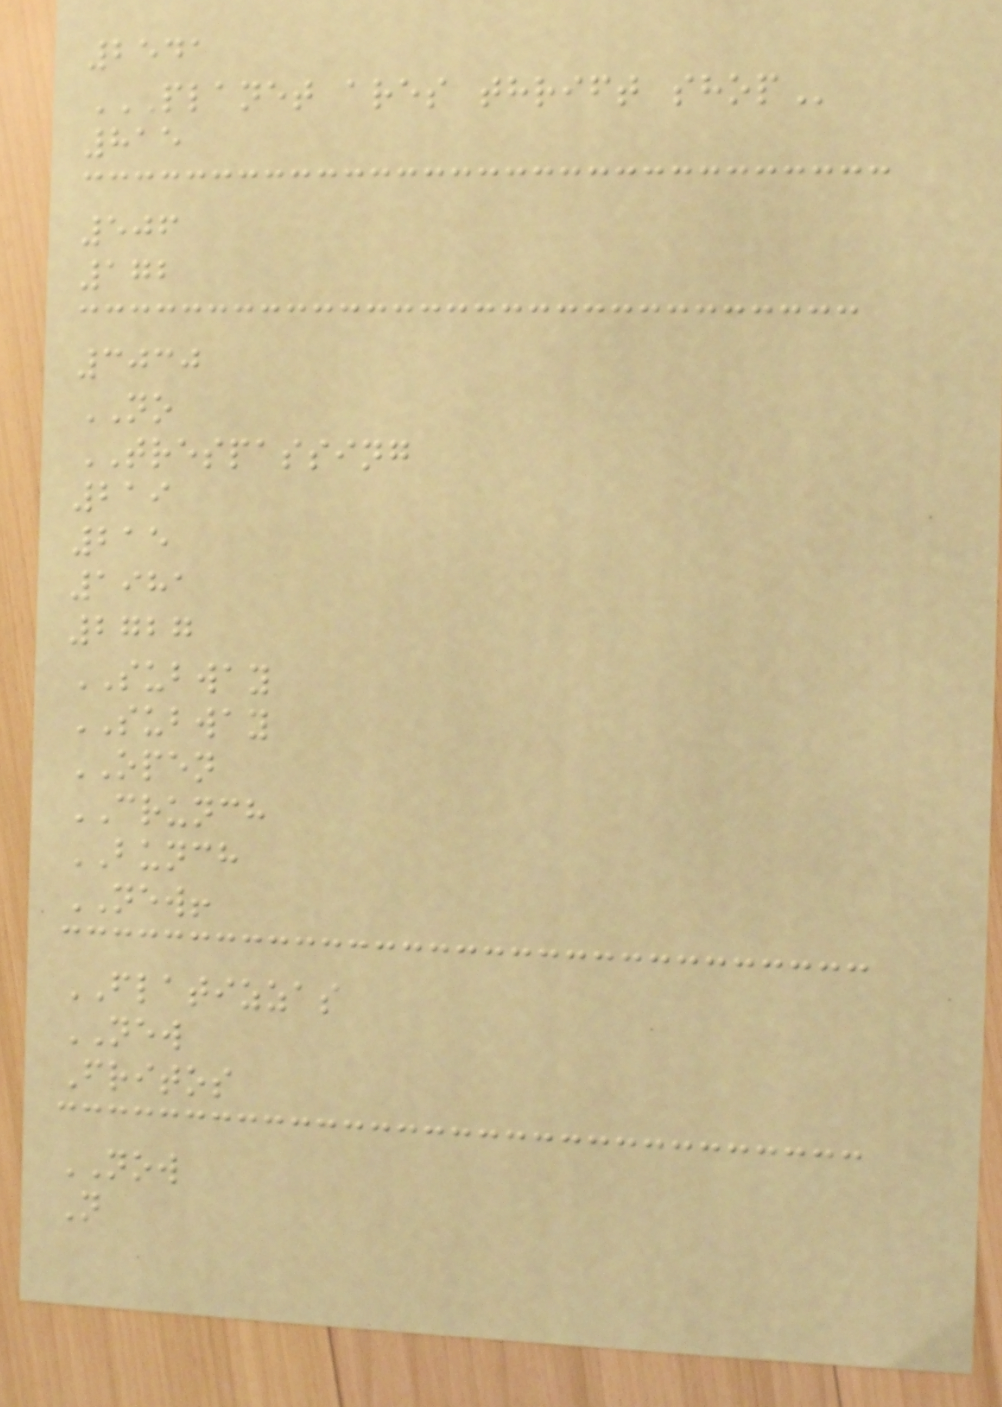2541
PLANET ARES THRIFT SHOP
815
506
172
3030
NO
TRESPASSING
219
215
1981
2727
SUBWAY
SUBWAY
OPEN
CRUNCH
BUNCH
NEW!
FLATIZZAS
NEW
Fritos
NOW
N
